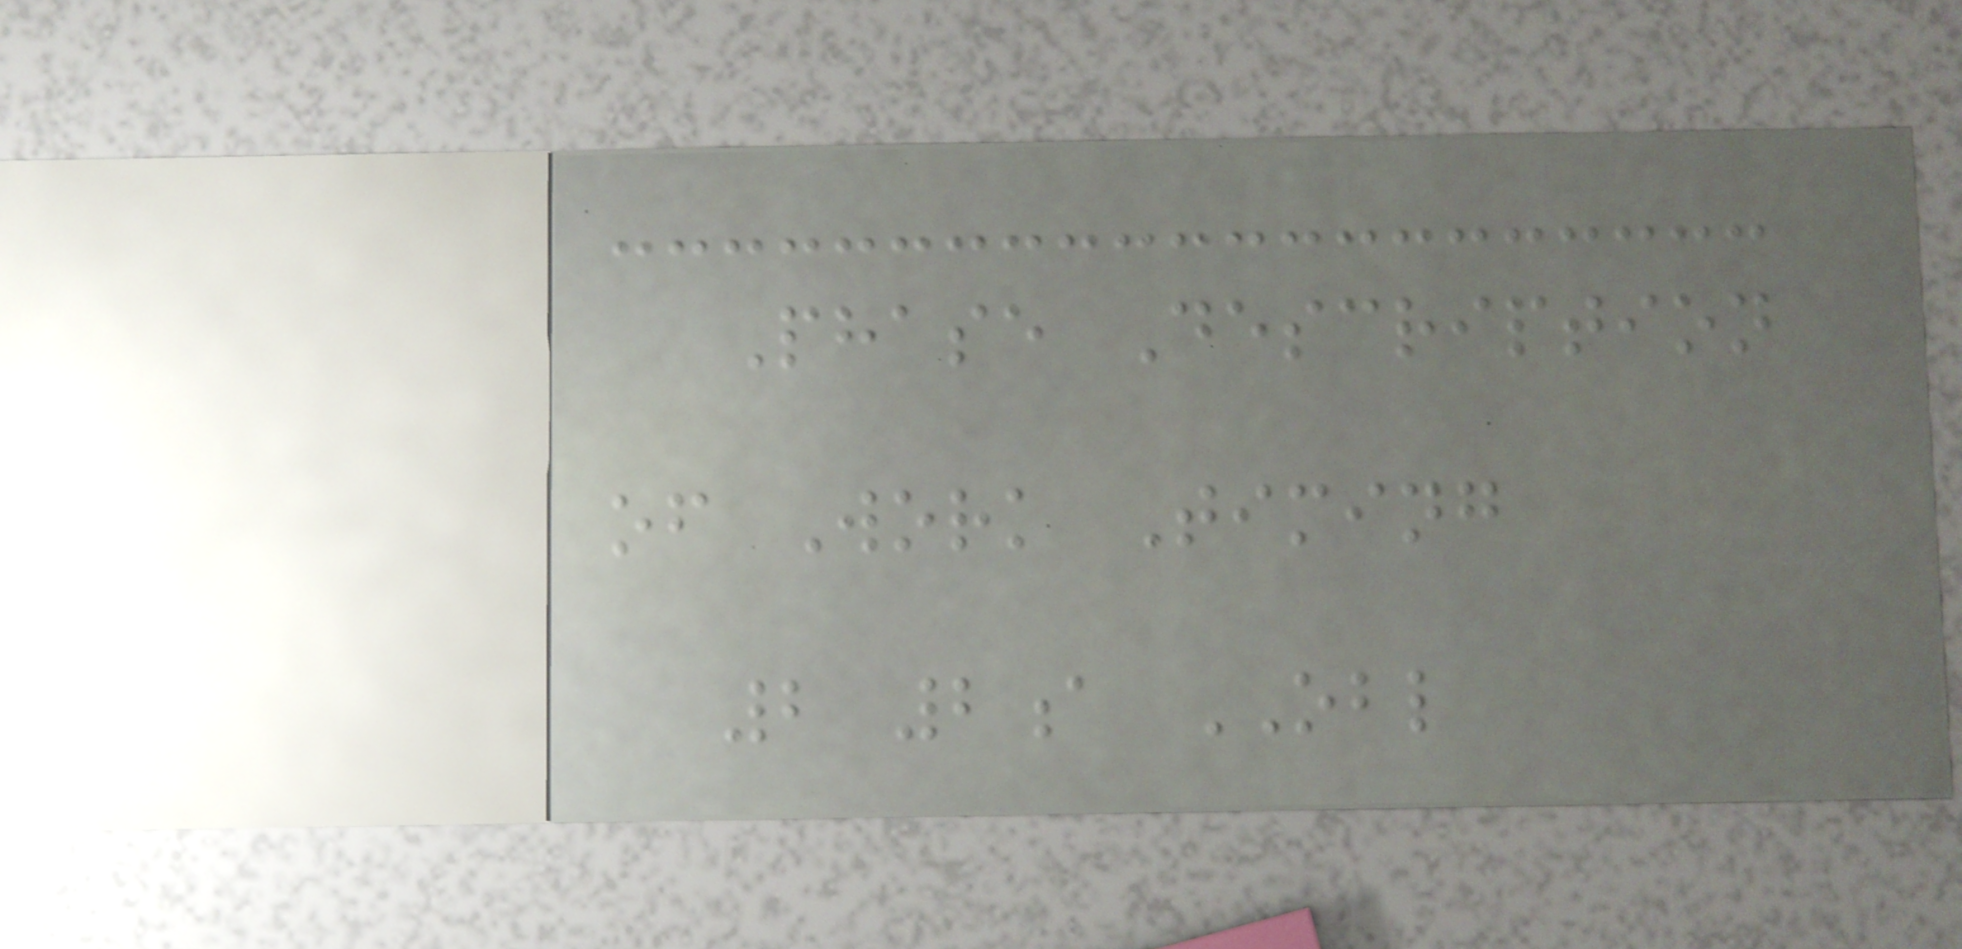Phase Description
of Work Timing
2 2a OBL
